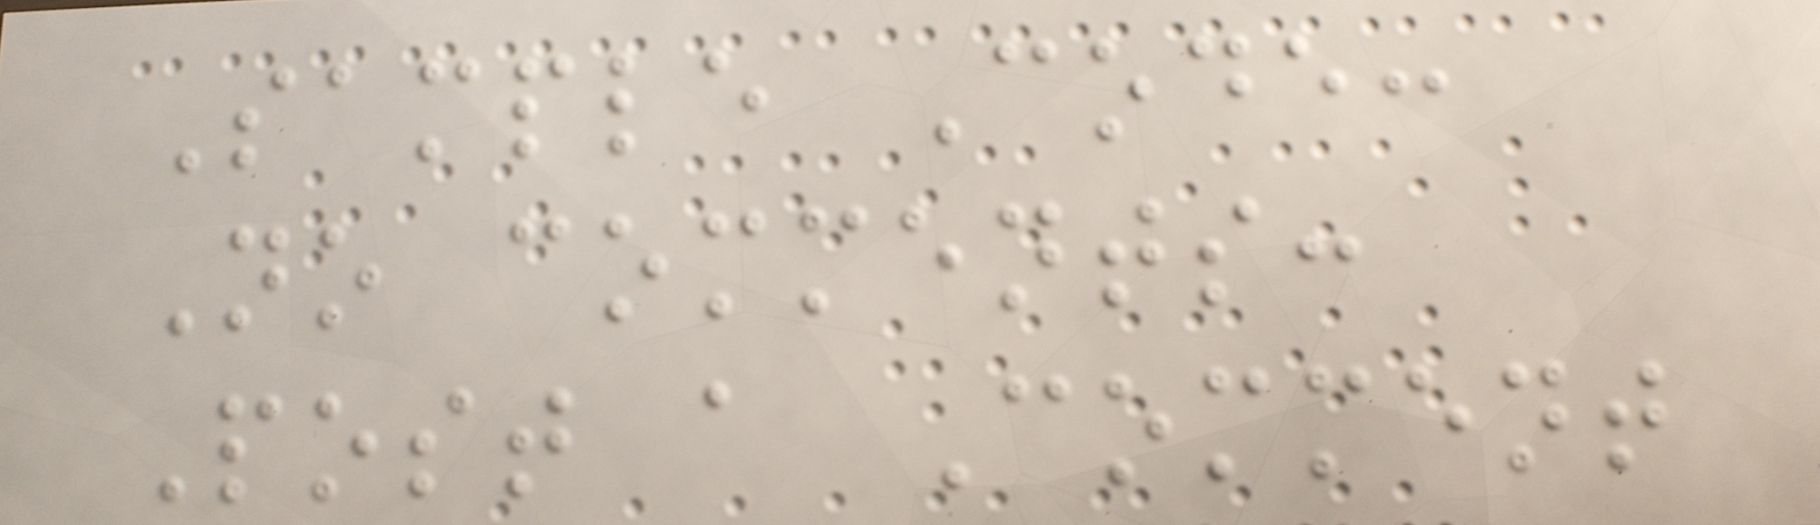Sample Code:
No comments:
Post a Comment
